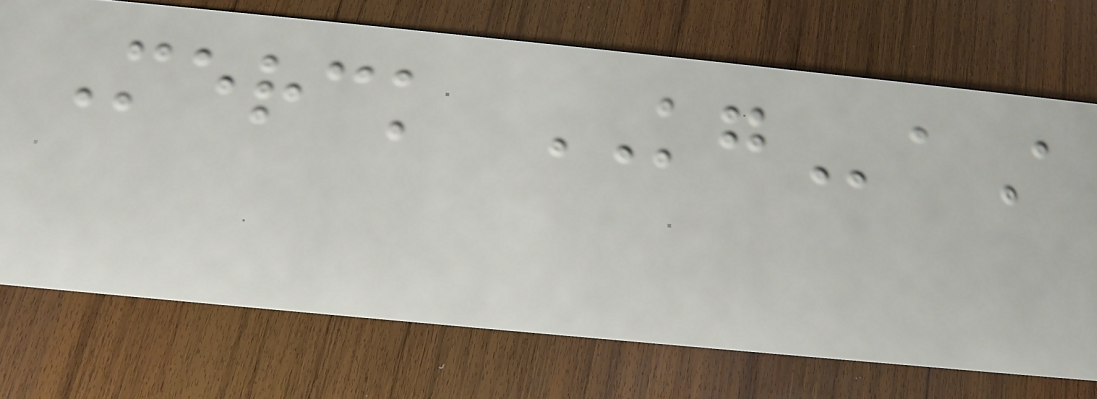Merck KGaA
